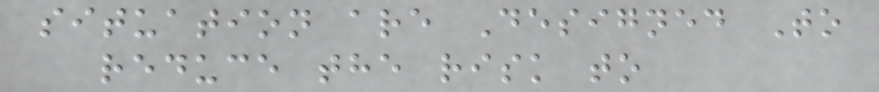situation are Designed To
reduce the risk to
